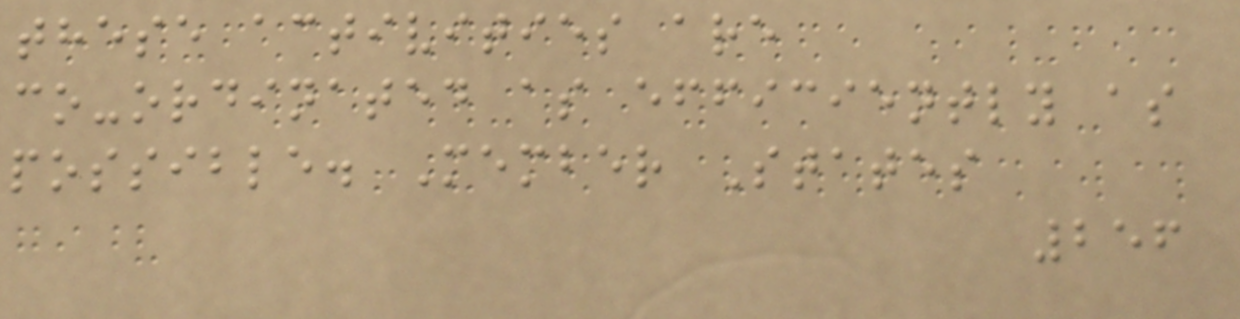these activities are
co-ordinated as efficiently as
possible. Member States
256
